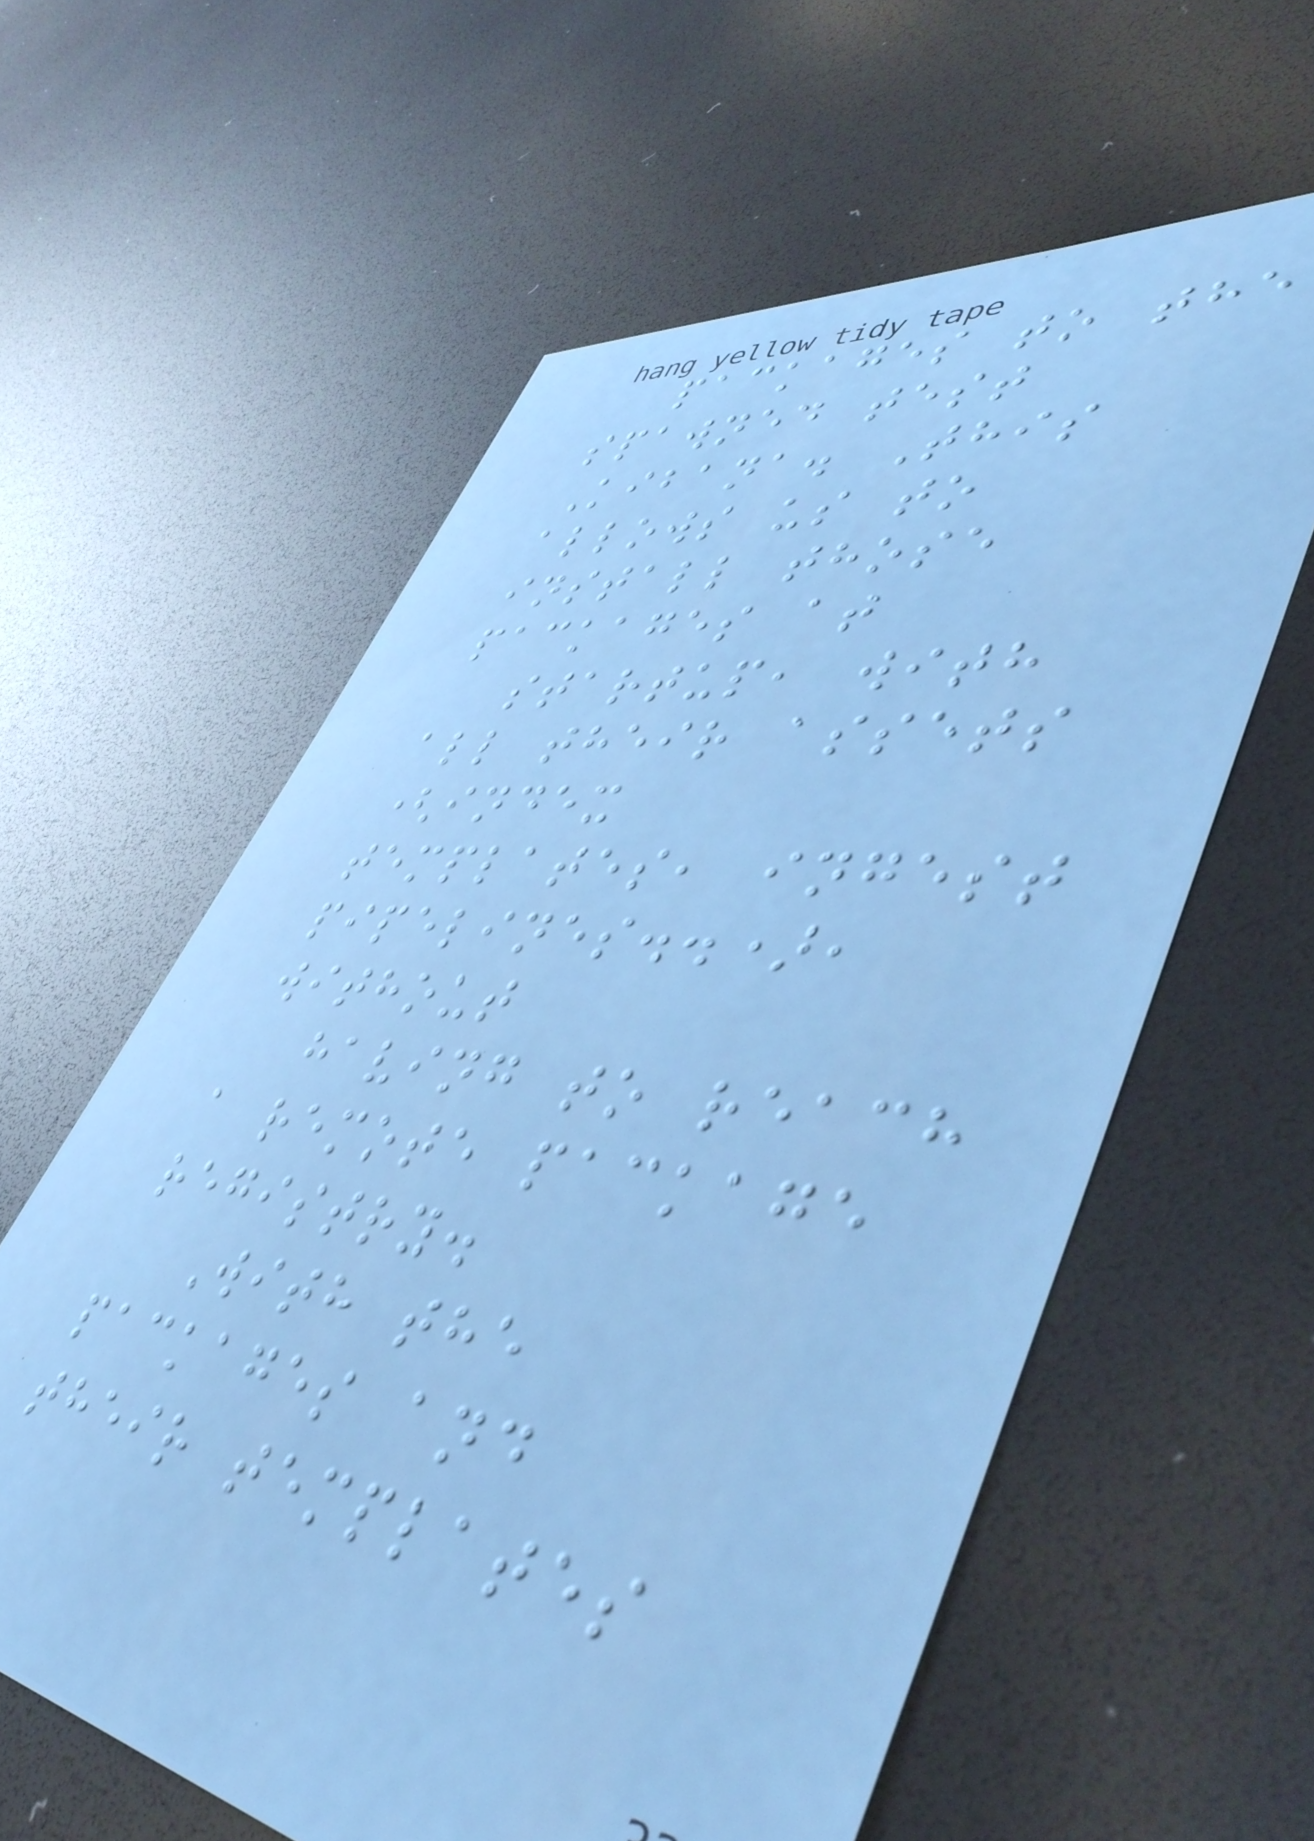packages to the
spawned test
Kibana. This
allows us to
install those
packages at
startup, with
all their assets
(index
templates, ingest
pipelines..),
without
having to reach
a remote package
registry.
With the
packages and
their templates
